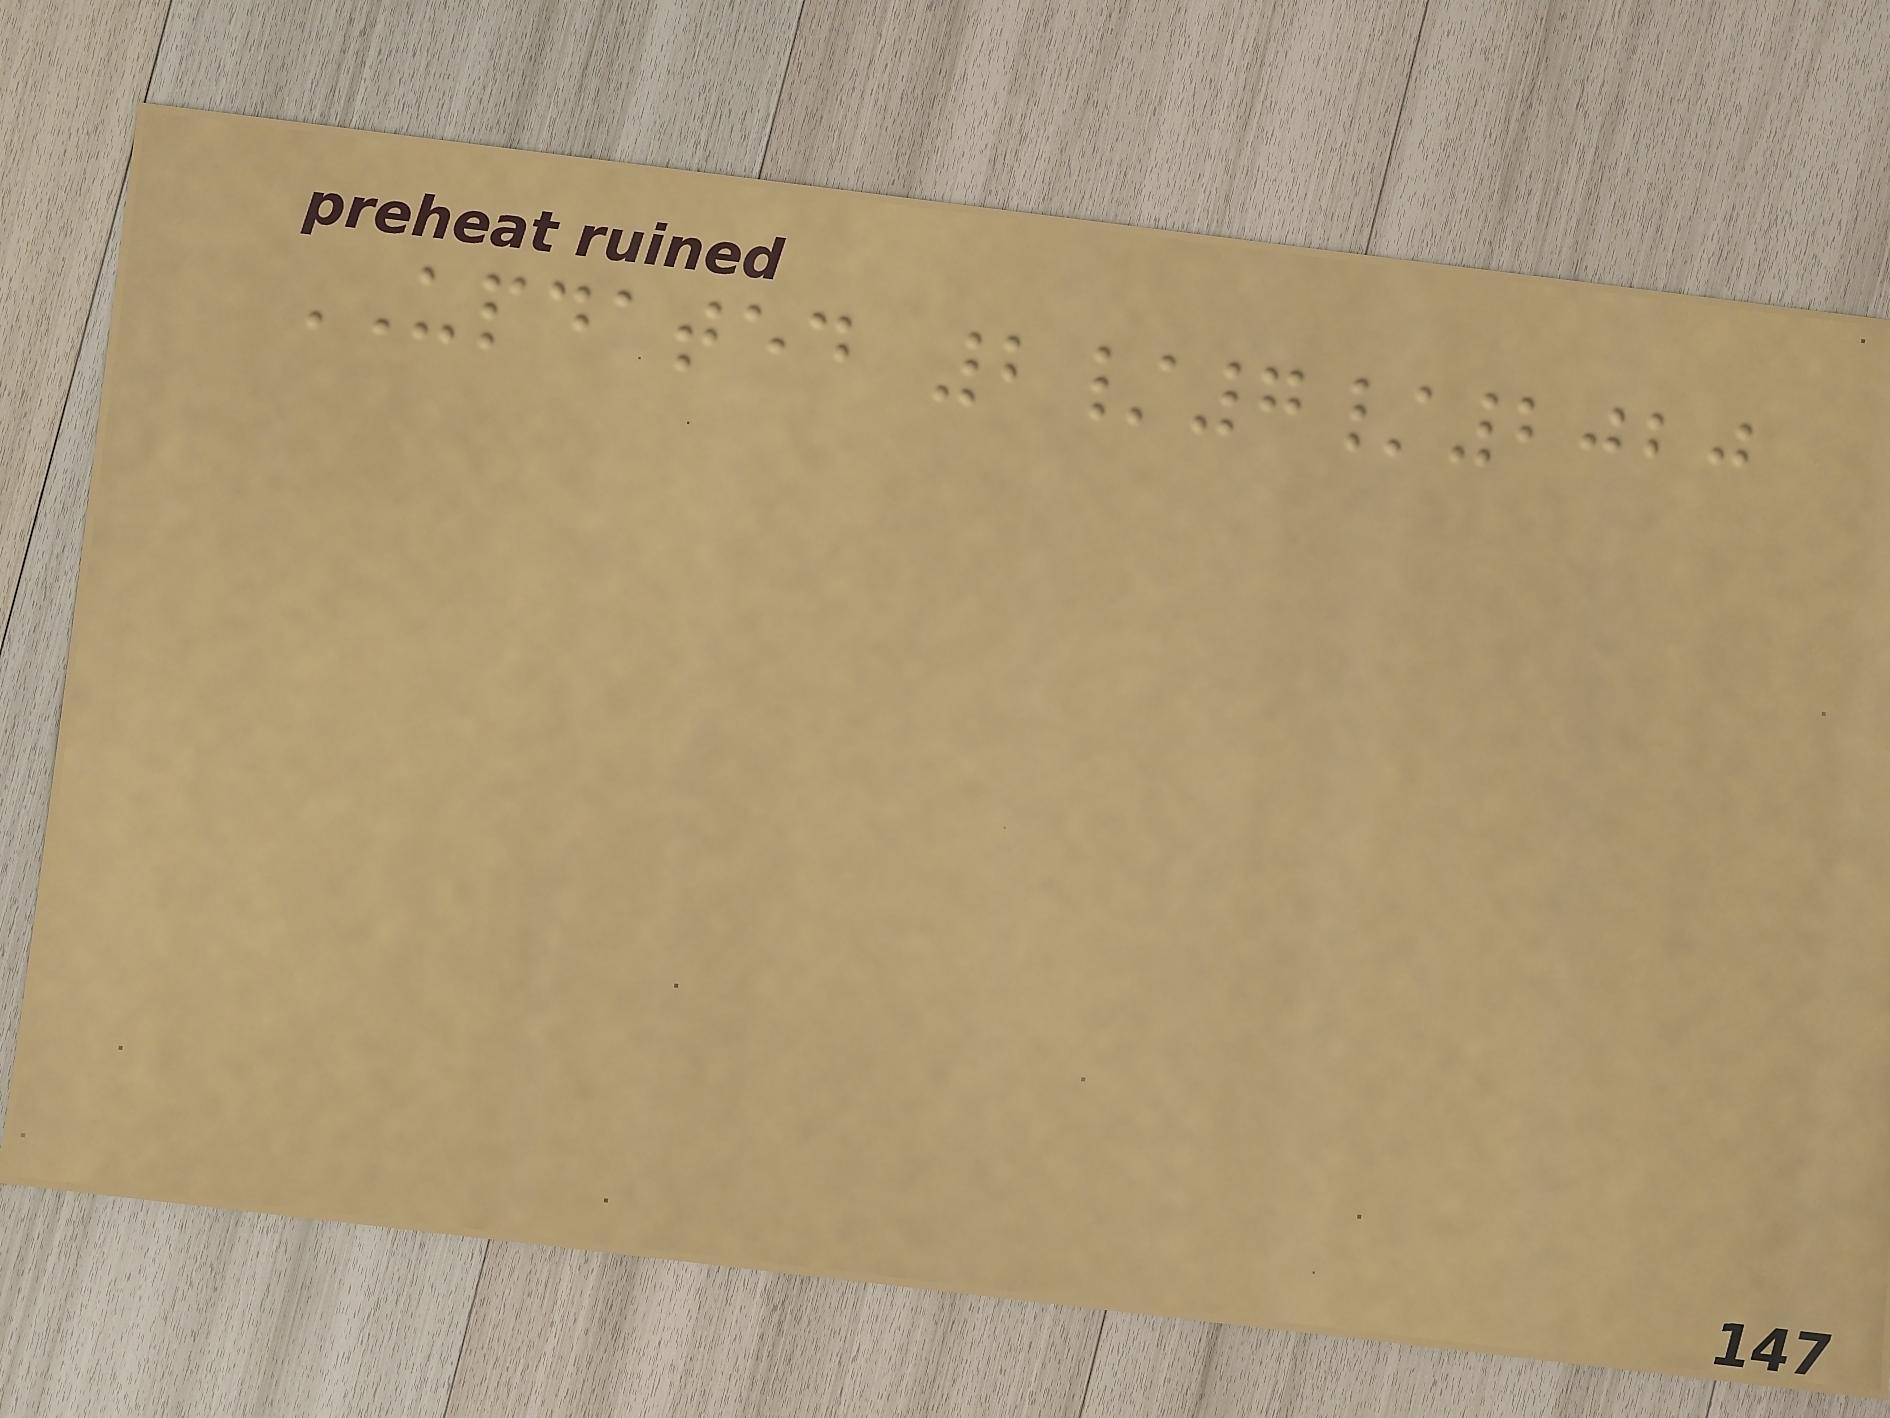UPDATED 2/7/2020
